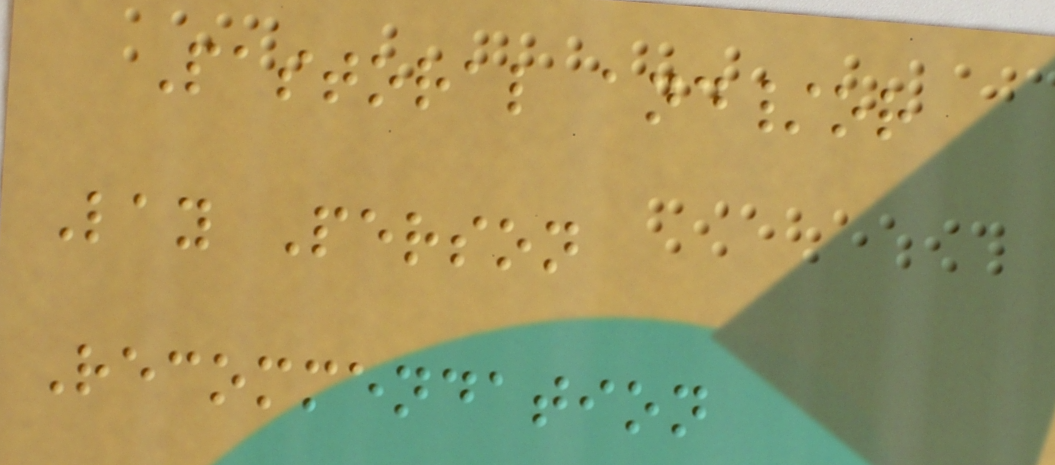Pastoral and/or
Lay Person
Recommendation
